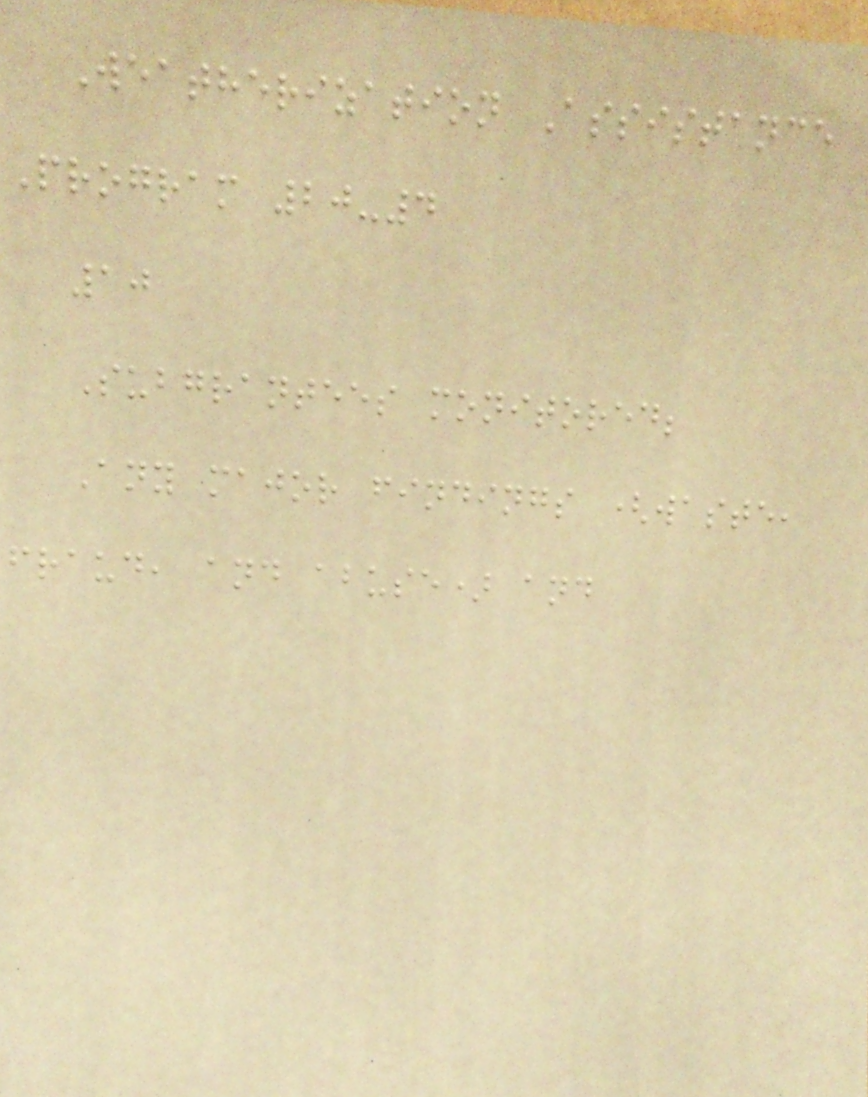Weatherization Assistance
Program 20-4
10
Subgrantees monitored;
Any major findings (waste,
fraud, and abuse) and
